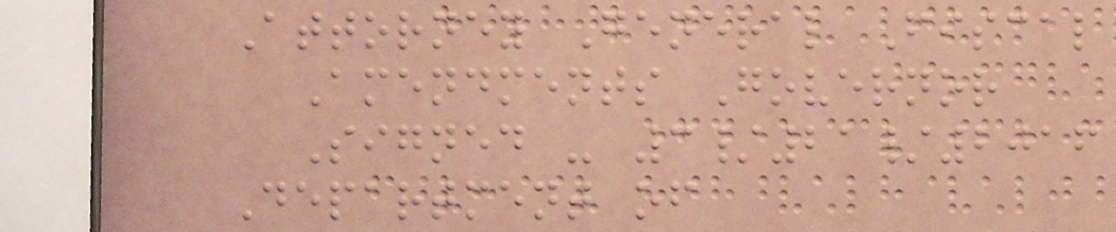Attorney General Fiscal
Amendments Governor
Signed - 3/21/2016
Department of
